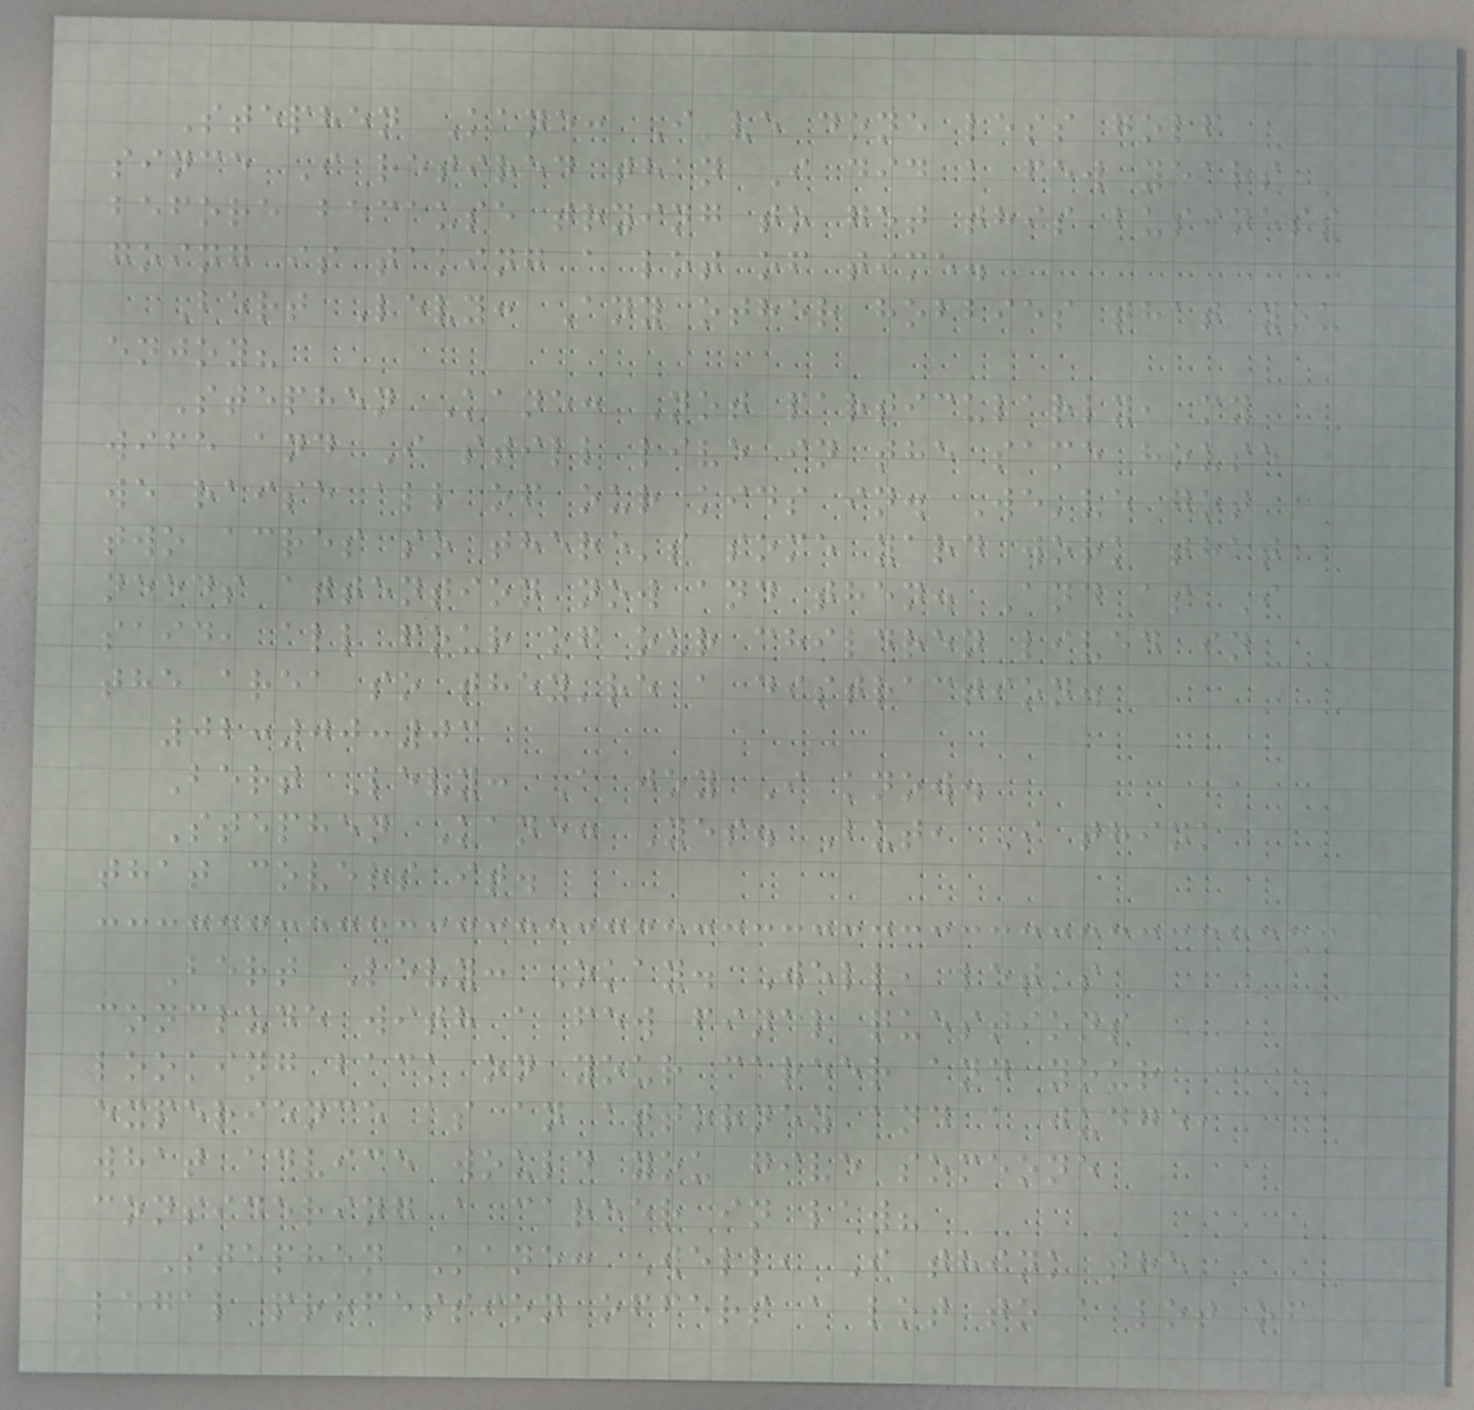Stephen Kane: I've done less golf
since I retired than I did a few years
before because trying to get this business
going is taking a lot of time.
Bert Levy: Any other hobbies that you
enjoy?
Stephen Kane: Not particularly, my
wife and I still live in the same house
we raise all of our kids in. We've got
two acres so there's some yard work that
needs attention now and then. And as I
said, all four of our children lived in
the area so they're a distraction.
02:00:03
Bert Levy: A joy I know.
Stephen Kane: Yes. But, I think
that covers it.
Bert Levy: Okay. Well, let's
conclude with a few final questions
looking back on your career and your
experience as an attorney and a judge,
what advice would you give someone
considering a career in law?
Stephen Kane: Well, I think the
legal profession offers a lot to a lot of
